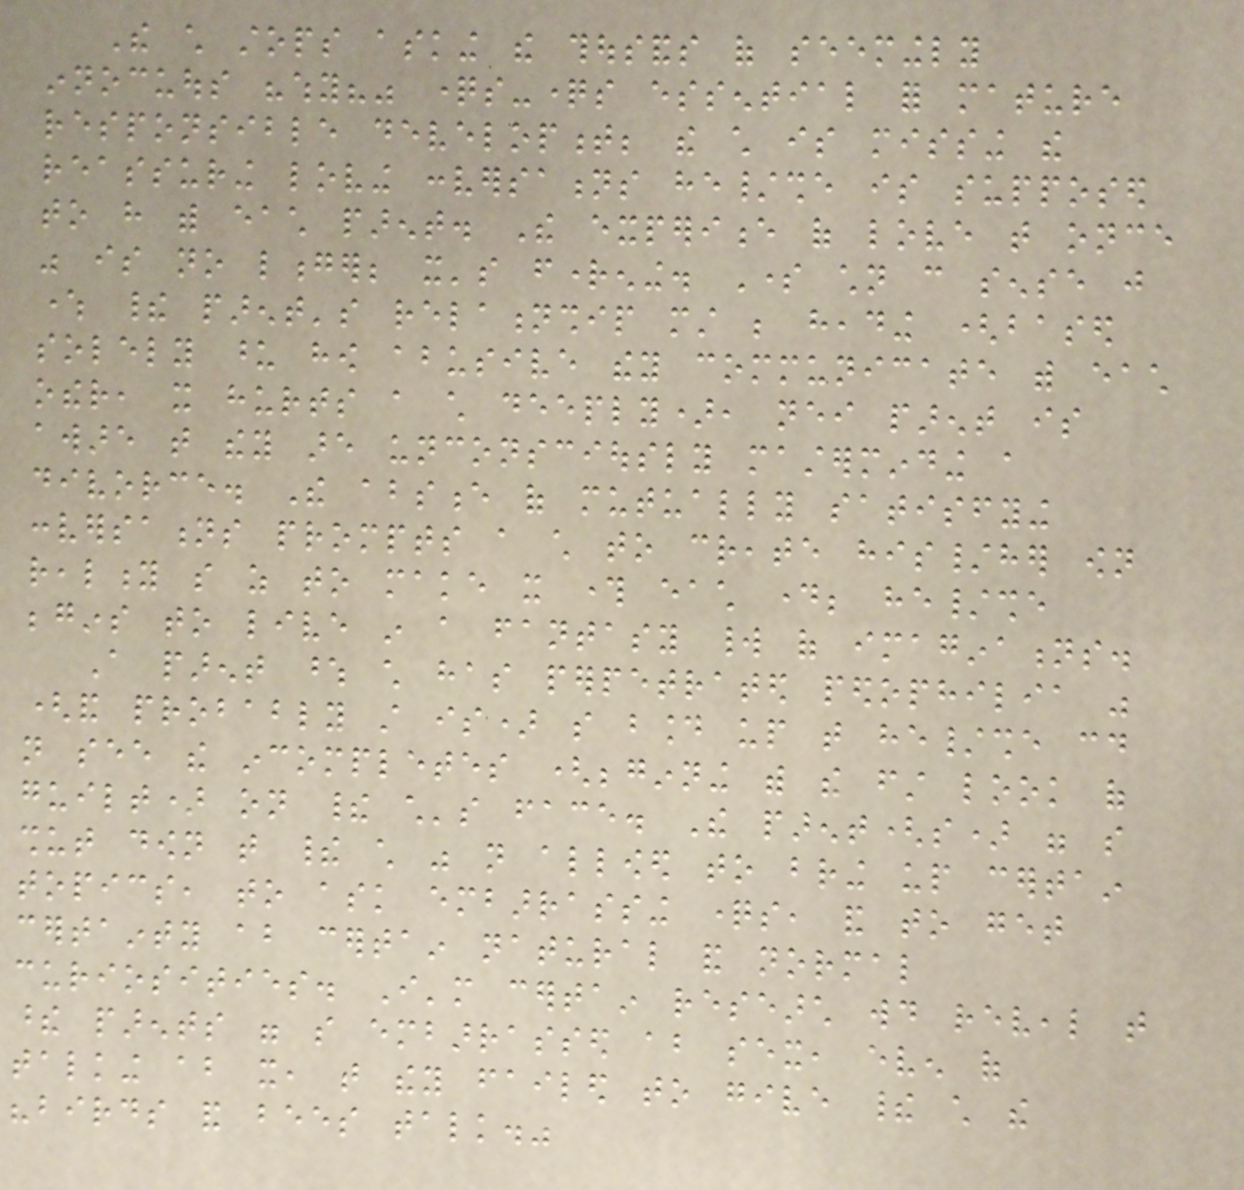The child stops asking the thousands of seemingly
innocuous "why?" questions-questions essential for mature
responsible development; the child is missing the
reassuring loving conversations he/she is supposed
to have with each parent. The experience of love that once
was is no longer; it's frightening. Some children can sense just
where their parent's relationship must be heading (based
solely upon how abusive they communicate with each
other, it hurts a child deeply), neither parent is
aware that they are unconsciously masterminding a
divorce. The absence of mutually satisfying
conversations prompts a child to create his/her own
reality so as to make it through each day; he/she
begins to live in a fantasy world of imaginations.
A parent whose child has perpetrated pedophilia was
(and probably still is) so bound up that he/she could
not see the incompletes (beginning with the first look of
guilt) on their child's face. The parent(s) were so
shut down that their child was not allowed to bring up certain
topics, to ask embarrassing questions, and to get
certainty about certain natural and normal
curiosities. I'm certain research would reveal that
these parents were so embarrassed about sex, even of
talking about it, that they failed to give their child the
"birds and bees talk."
